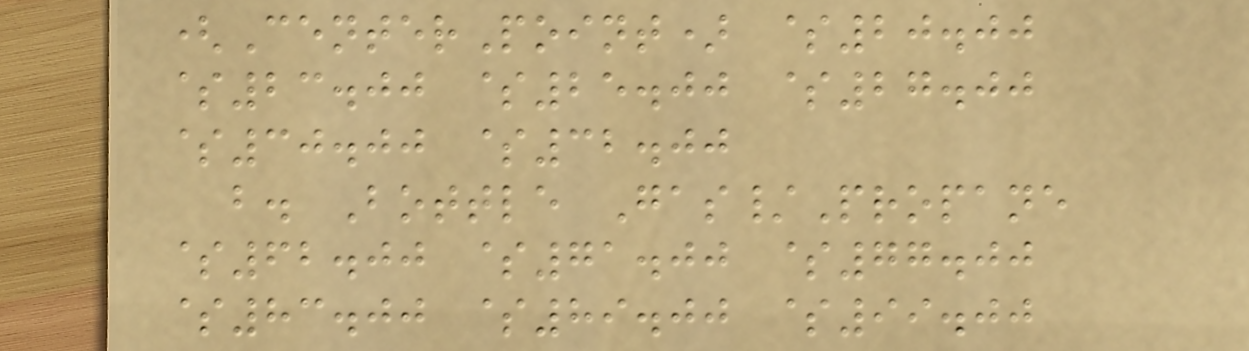(CenterPoint) $20.00
$23.00 $25.00 $27.00
$30.00 $32.00
b. Bottle Gas/Propane
$62.00 $71.00 $77.00
$83.00 $89.00 $99.00
